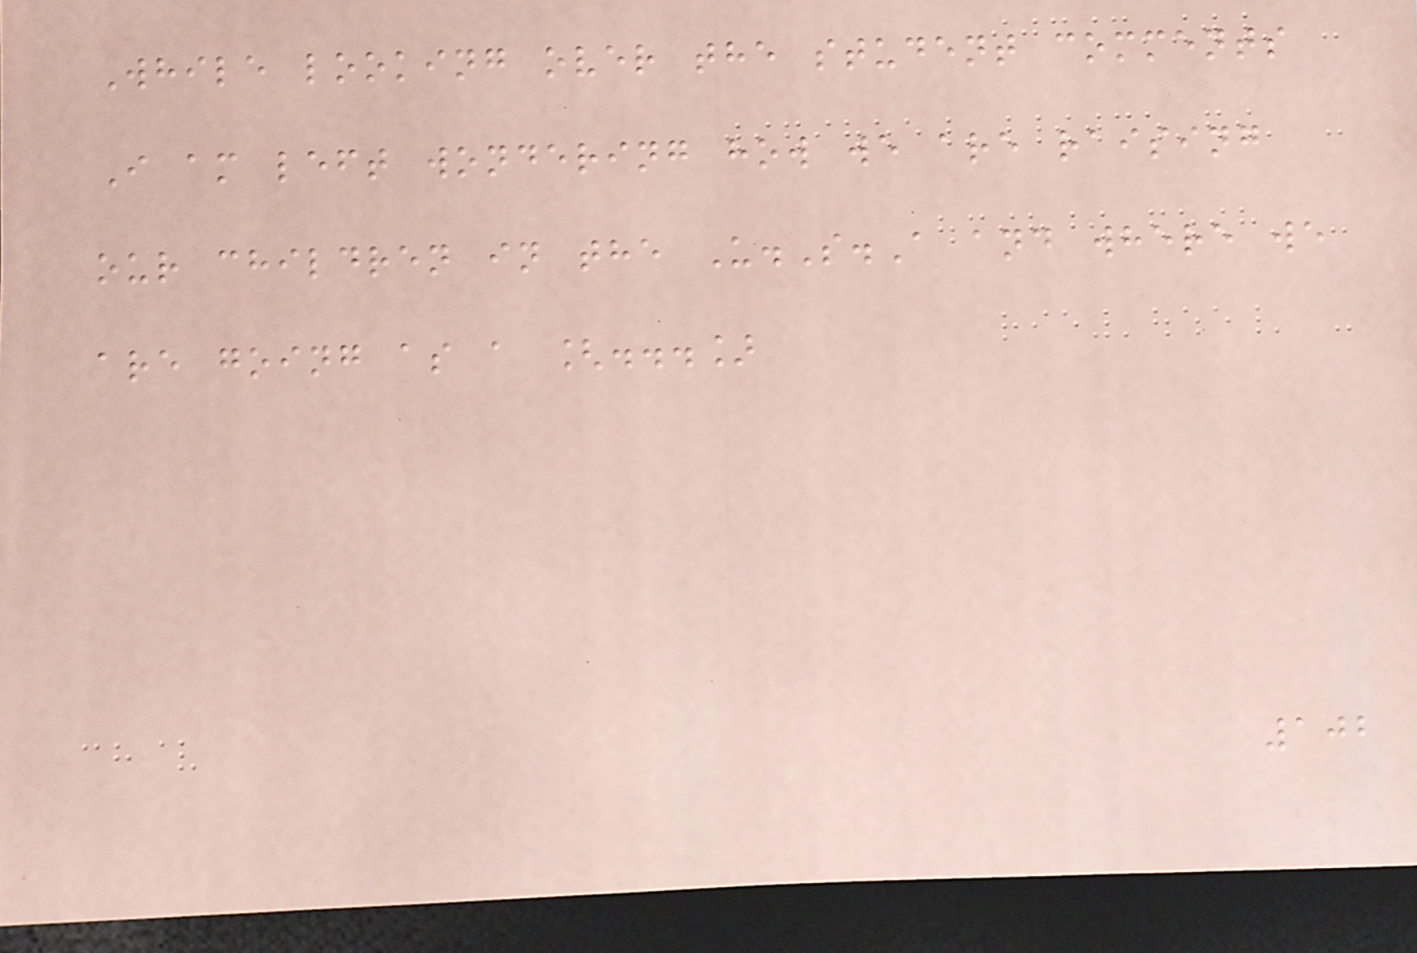While looking over the student comments
I am left wondering how we are raising
our children in the U.S.A and where we
are going as a [...]
102
